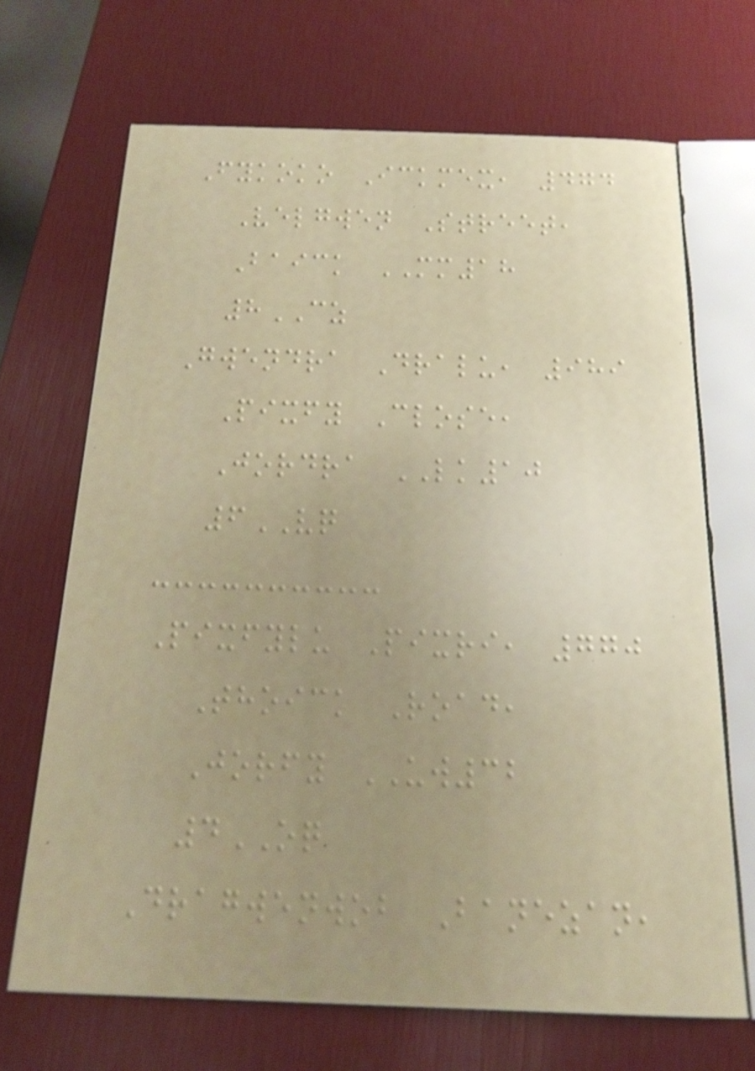Fykoko Ickmex, 474
Velgwen Street,
Baick MM18
8CZ
Gwendra Dralu, 989
Pixfy Close,
Jordra LK10
6VQ
Pixfylu Pixri, 770
Thoick Road,
Jorfy UW32
4OQ
Dragwenwob Banezan,
